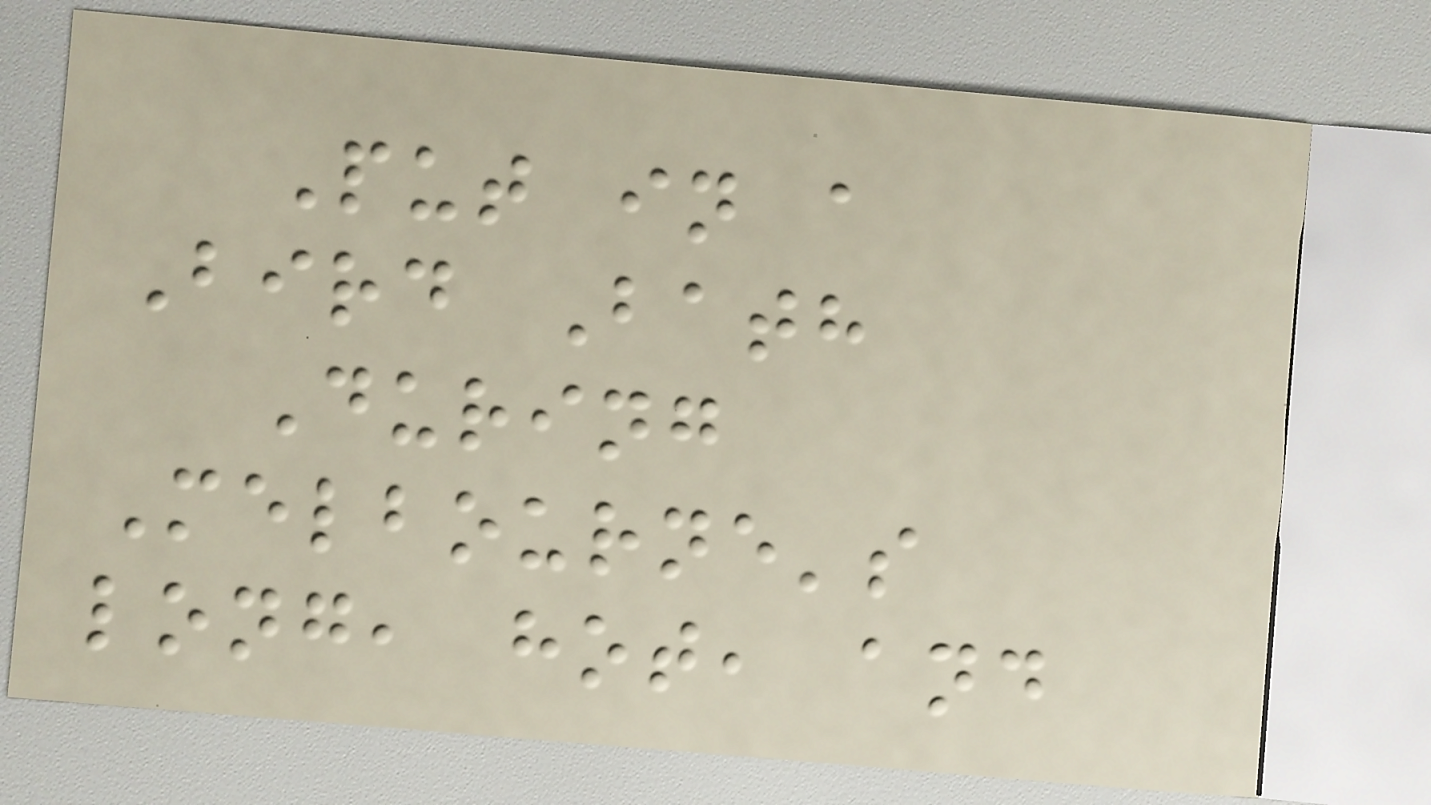Put in a
Bird Bath
During
Melbourne's
long, hot, and
